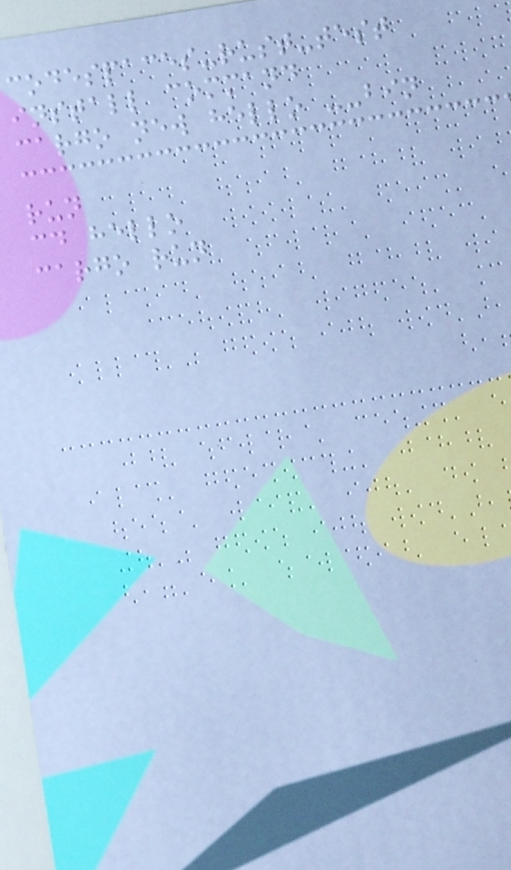codespaces-rust-test
install command
cargo new hello --bin
run
cd hello
cargo run
